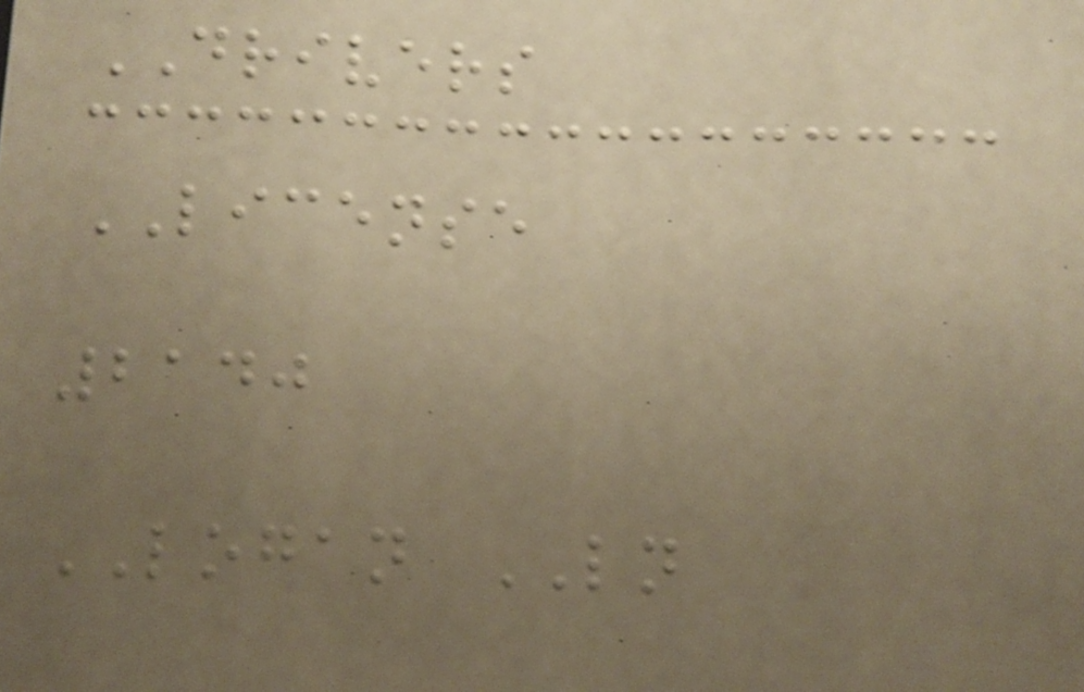DRIVERS
LICENSE
2140
LOGAN LN
